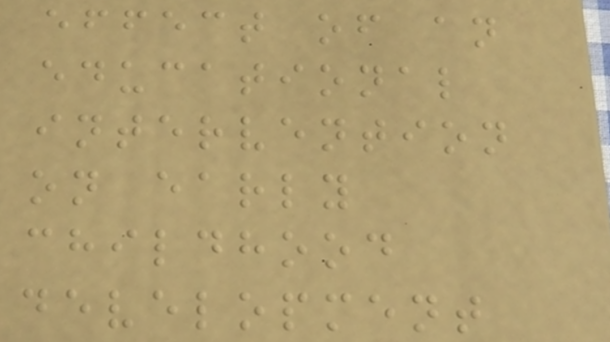effect of an
educational
intervention
on early
childhood
development
